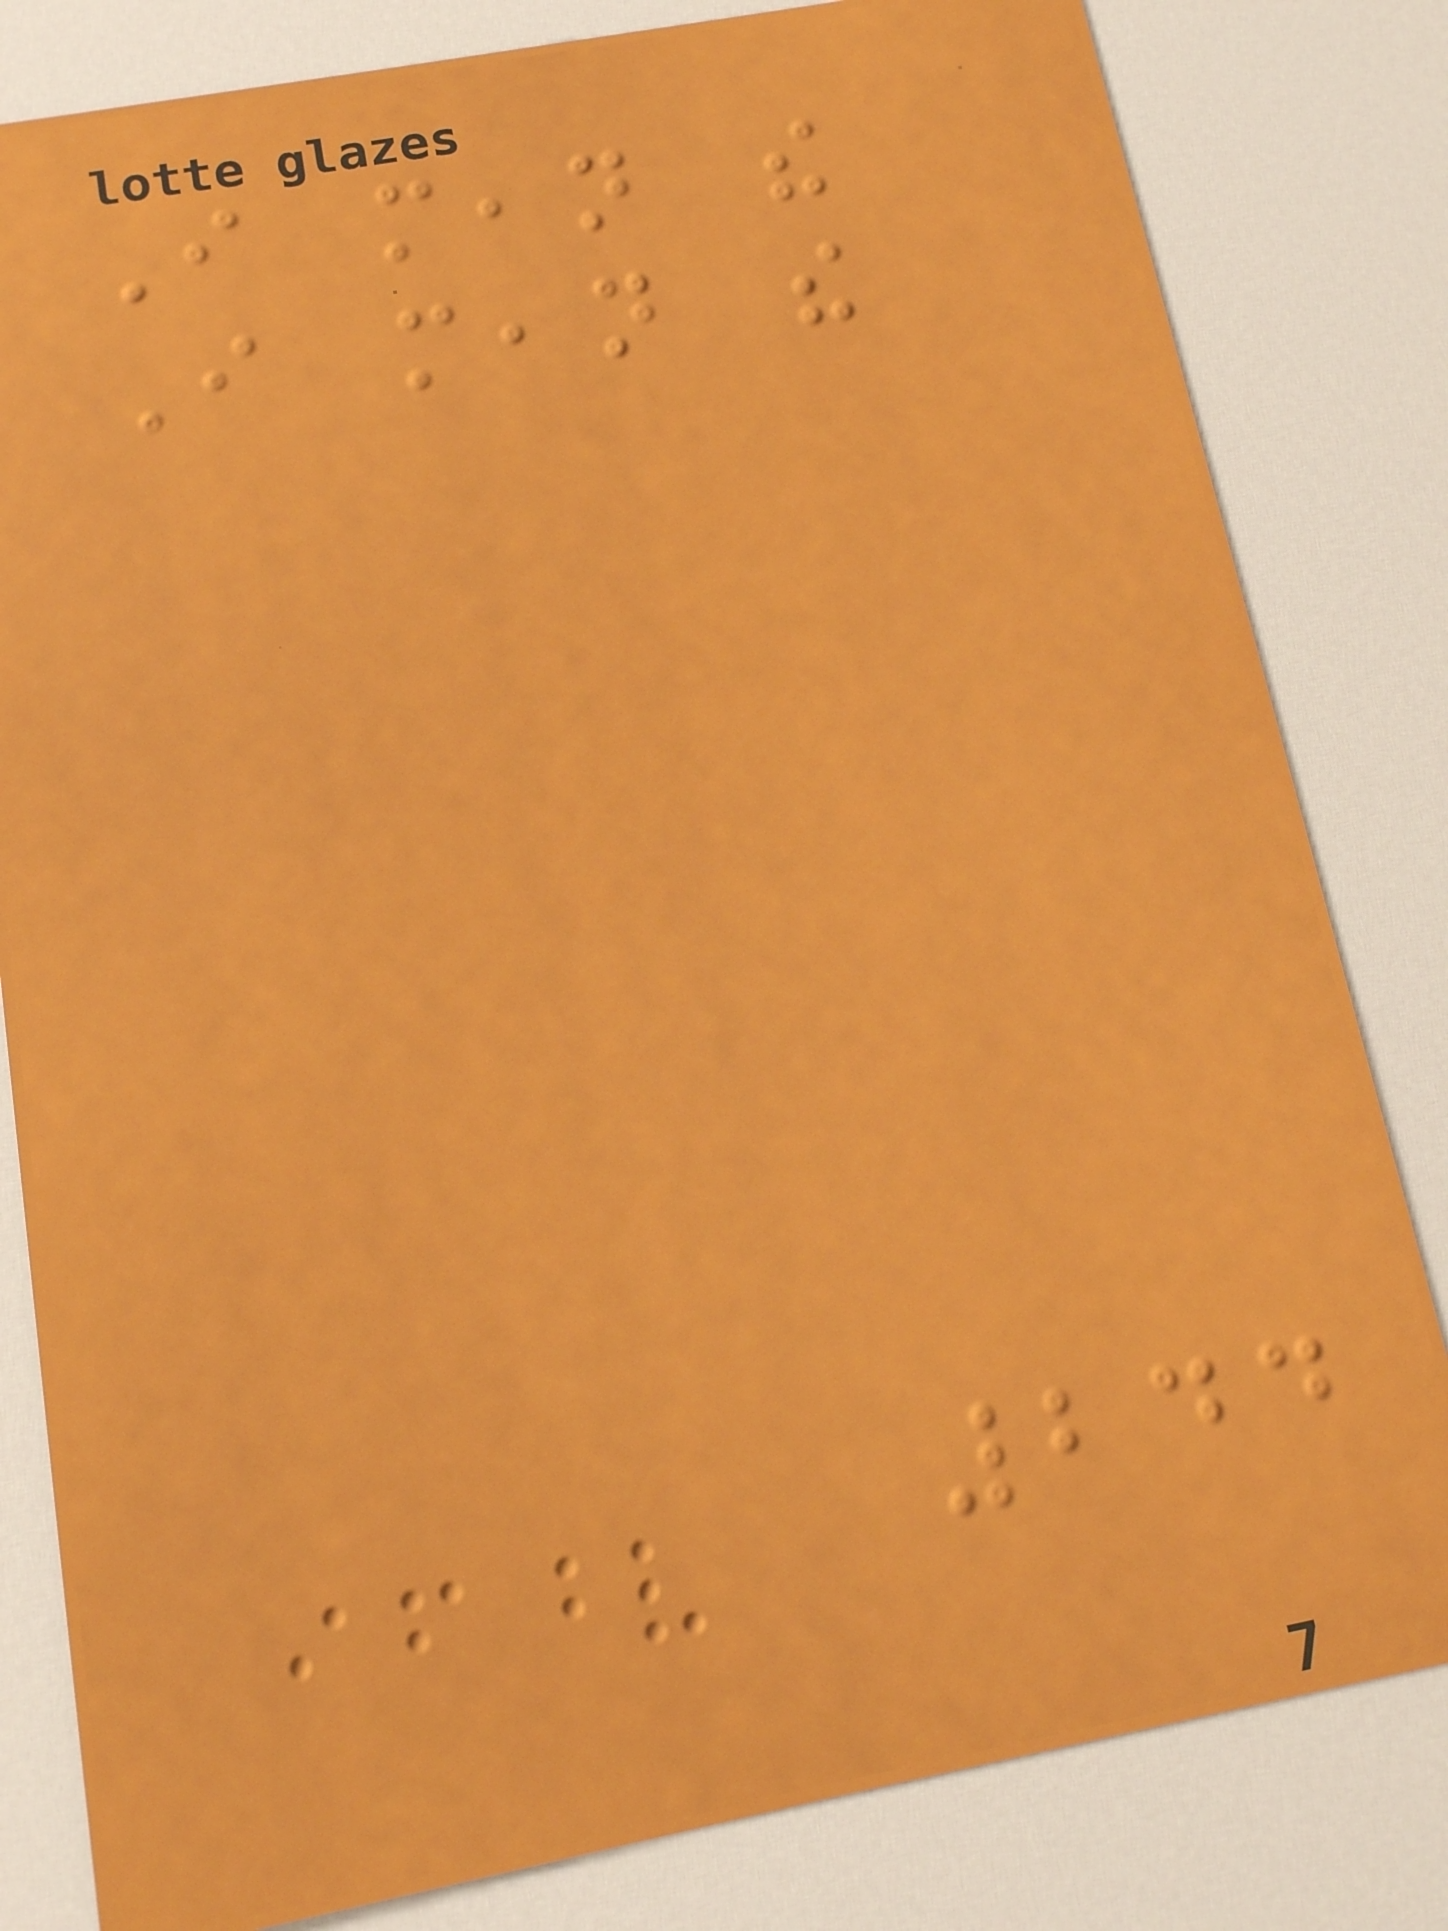I mean the
I mean the
244
